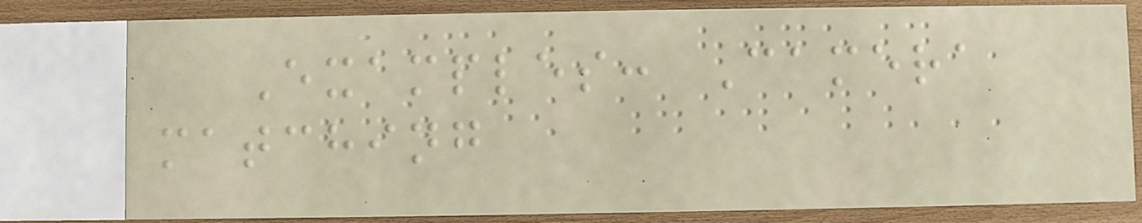Examples: Camera
matching
